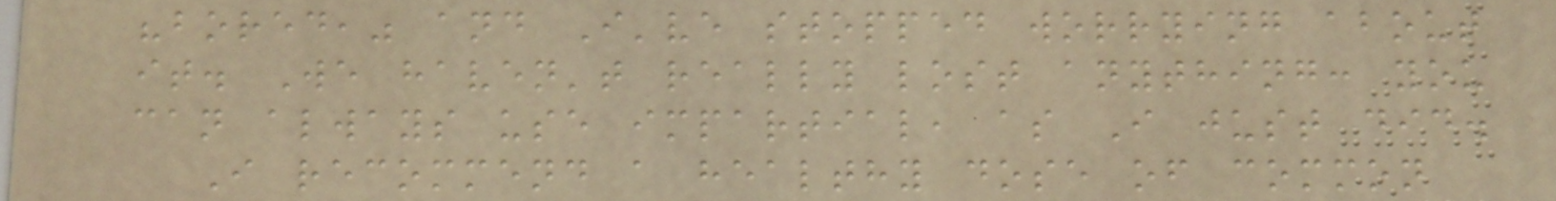"bored," and I've stopped worrying about
it. We haven't really lost anything: you
can always use impartial, as I just did.
I recommend a healthy dose of common
